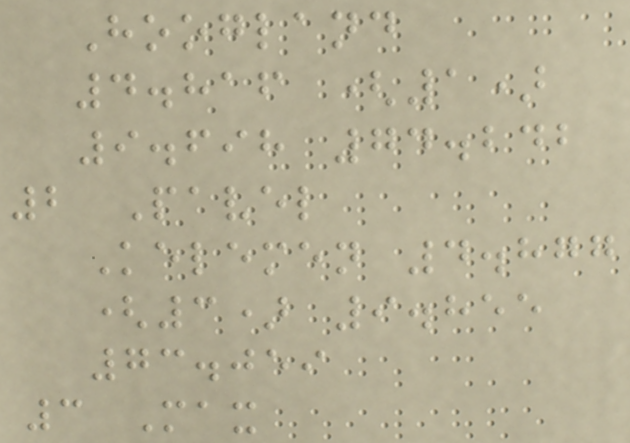Hoogland
4.816 (1)
9.698 74.242
2 Pavel
Kelemen 4.877
(3) 9.855
73.059
3 Max
